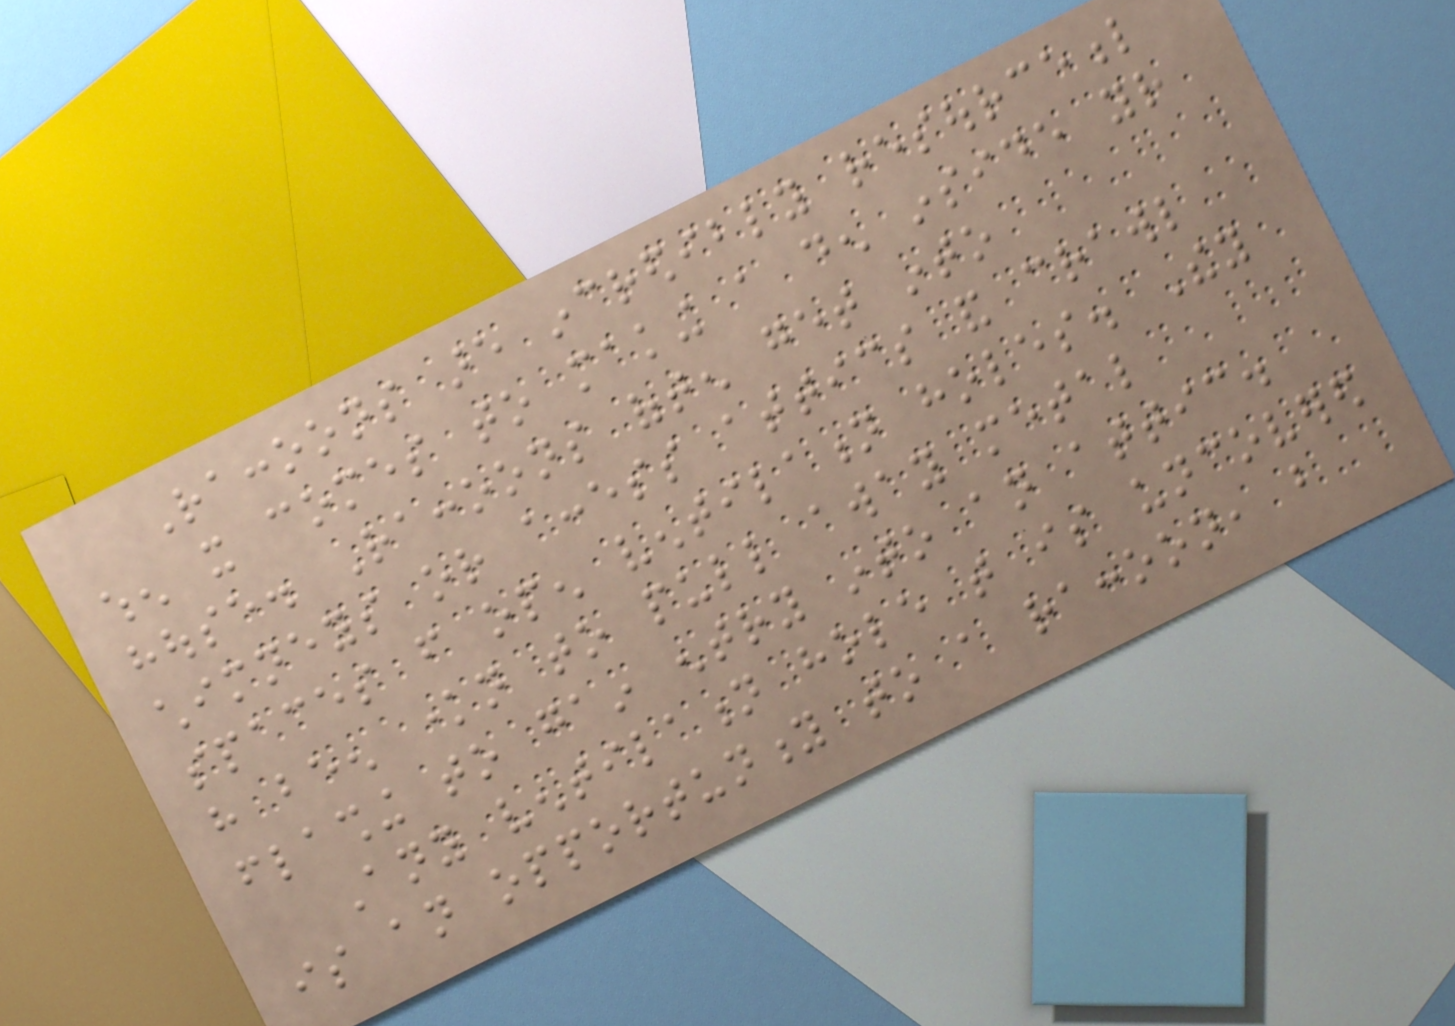Raccoons are incredibly resourceful
when it comes to making a den inside your
house. Raccoons often get into
chimneys or access attics and crawl
spaces from open ventilation holes. They
have been known to pull away metal
flashing to gain entry into an attic.
Any ventilation hole that is uncovered
is an opportunity to a raccoon, but
